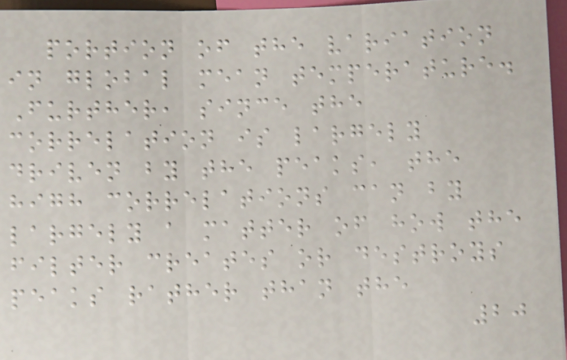portion of the variation
in global mean temperature.
Further, since the
correlation is largely
driven by the peaks, the
high correlations can by
largely a matter of how the
filter creates or destroys
peaks rather than the
20
